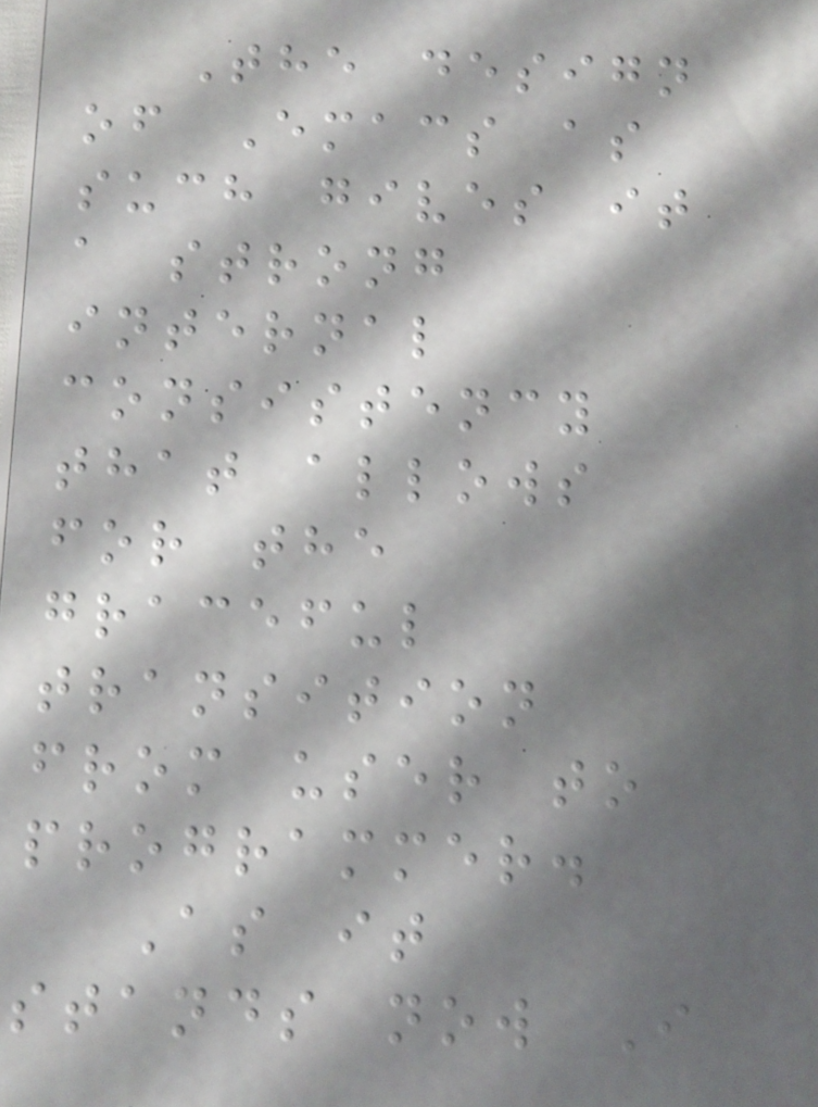The design
of Emacs as
such gives it
a strong
internal
consistency
that allows
for the
graceful
transition
from user to
programmer.
As it
stands now I
